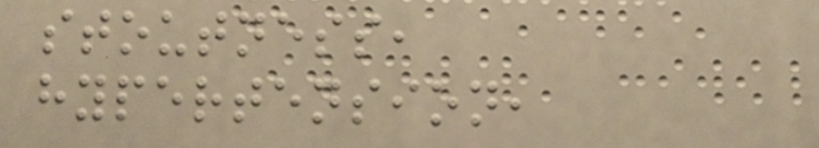stoutness,
hypertension,
